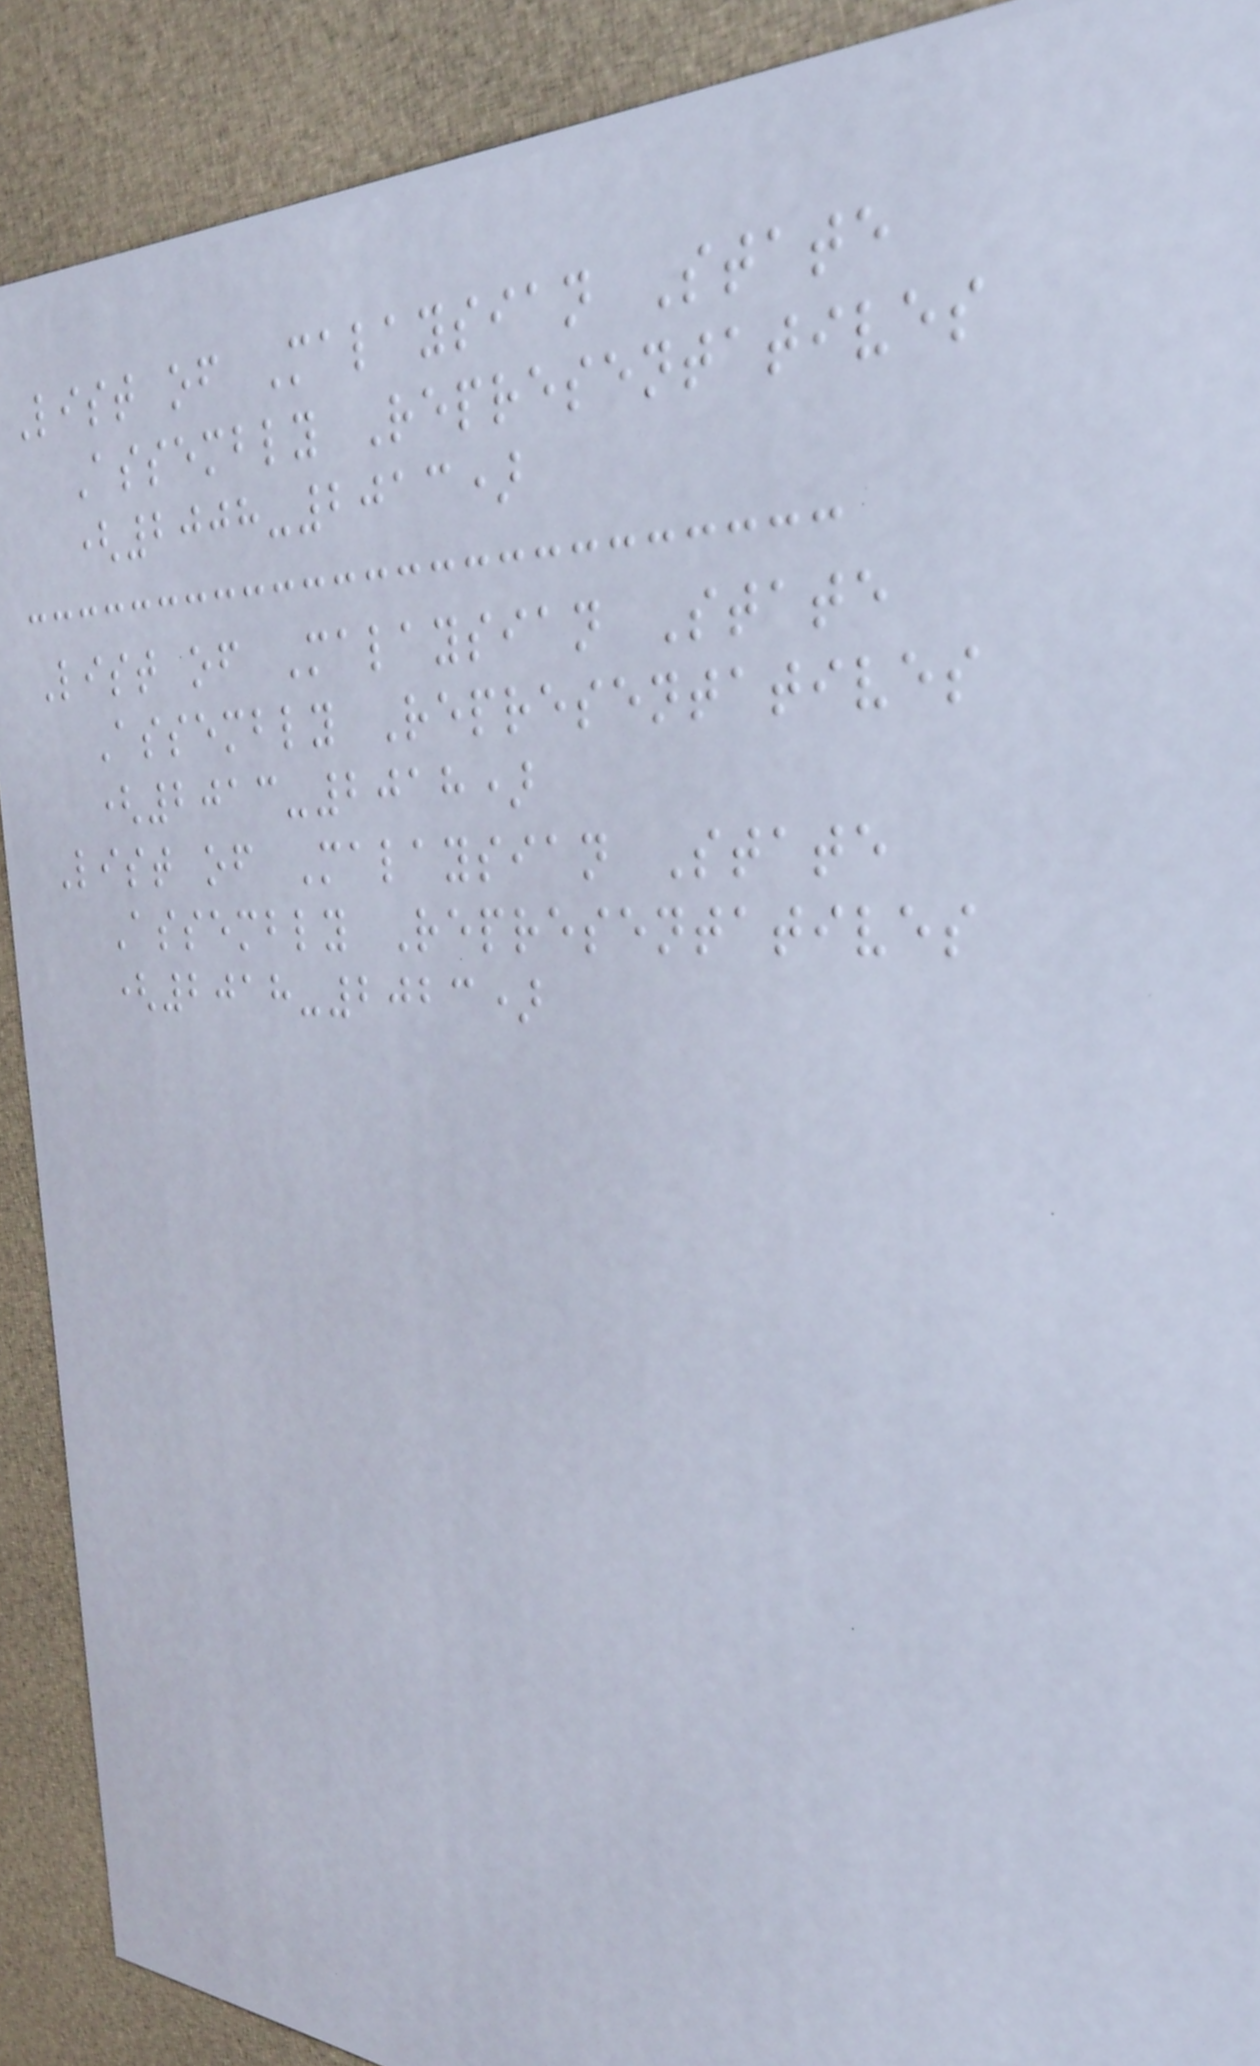List of Malaysian State
Assembly Representatives
(2008-2013)
List of Malaysian State
Assembly Representatives
(2013-2018)
List of Malaysian State
Assembly Representatives
(2018-2023)
